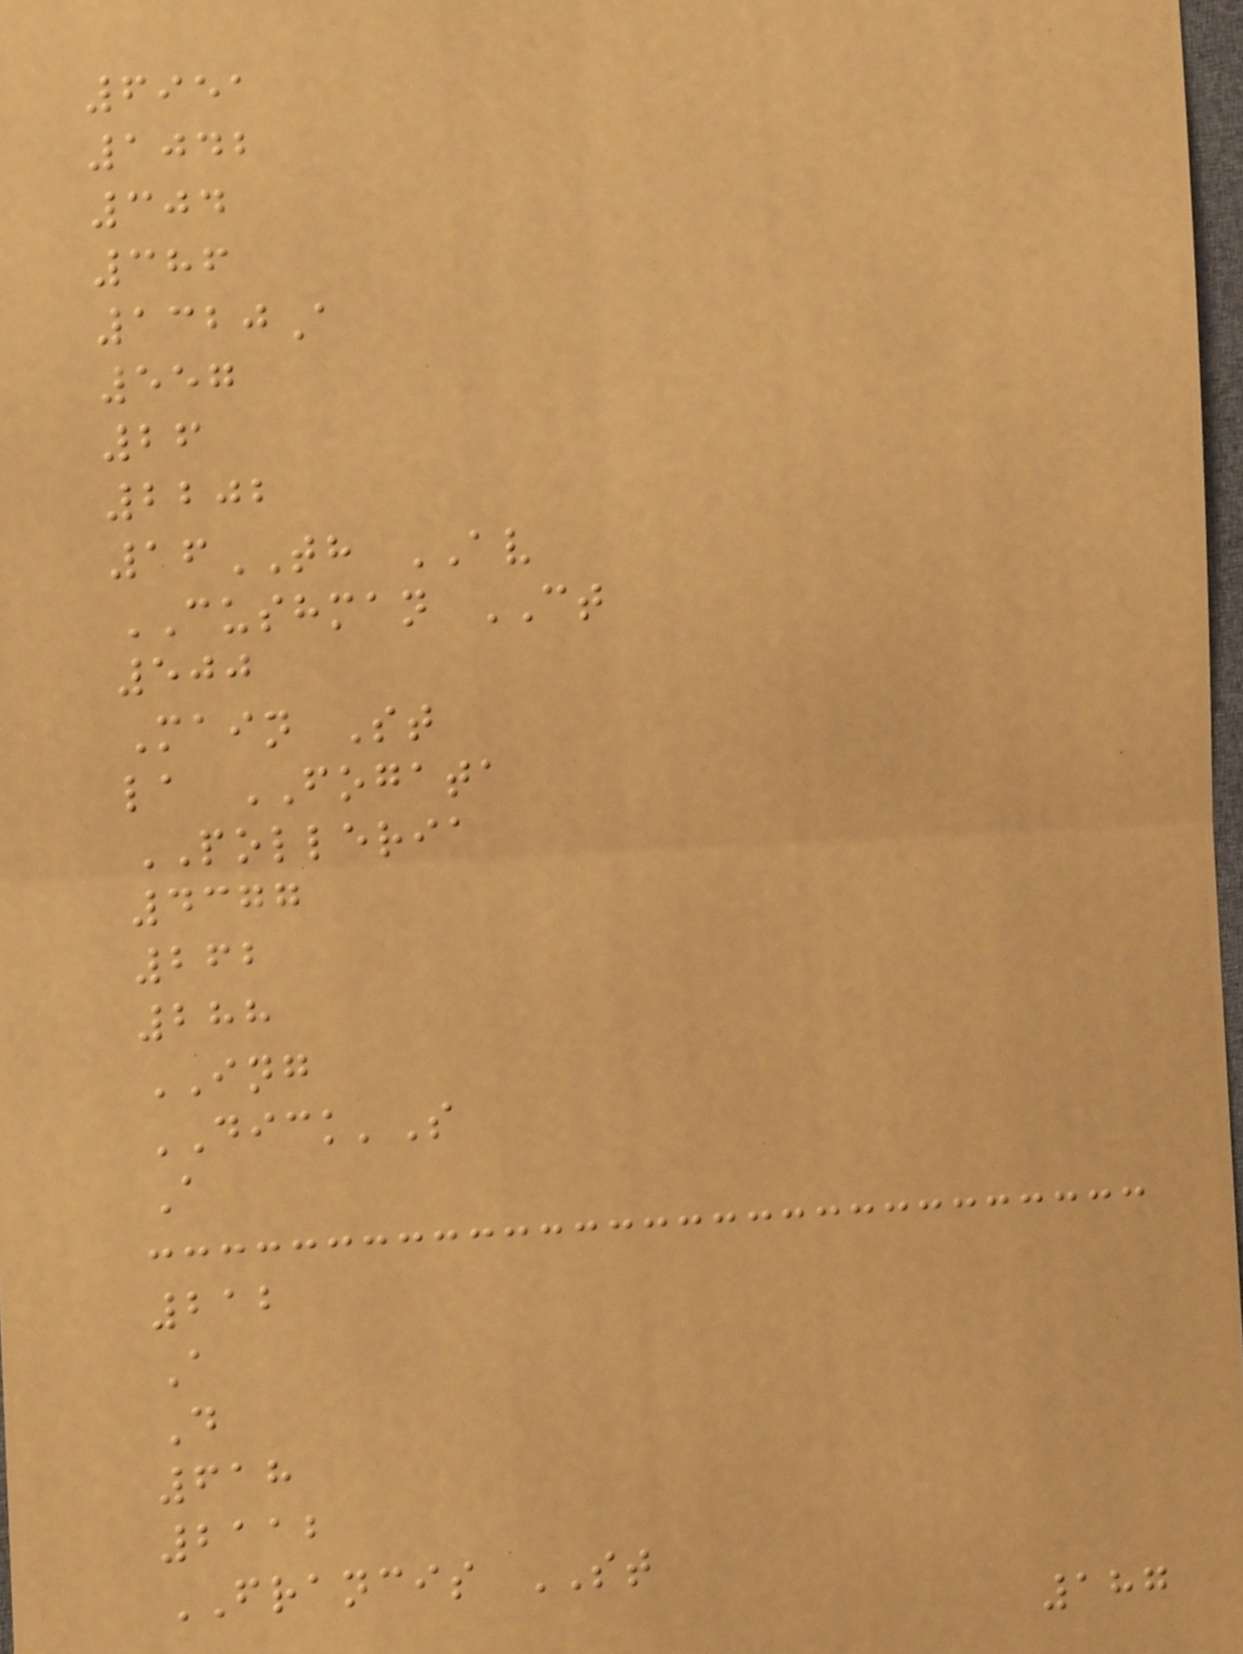6951
1042
304
386
1320A
557
26
2202
16TH AV
CUSHMAN CT
500
Main St
la FOGATA
POLLERIA
4377
262
288
ING
DICK'S
A
212
A
D
618
2112
FRANCIS ST
187
